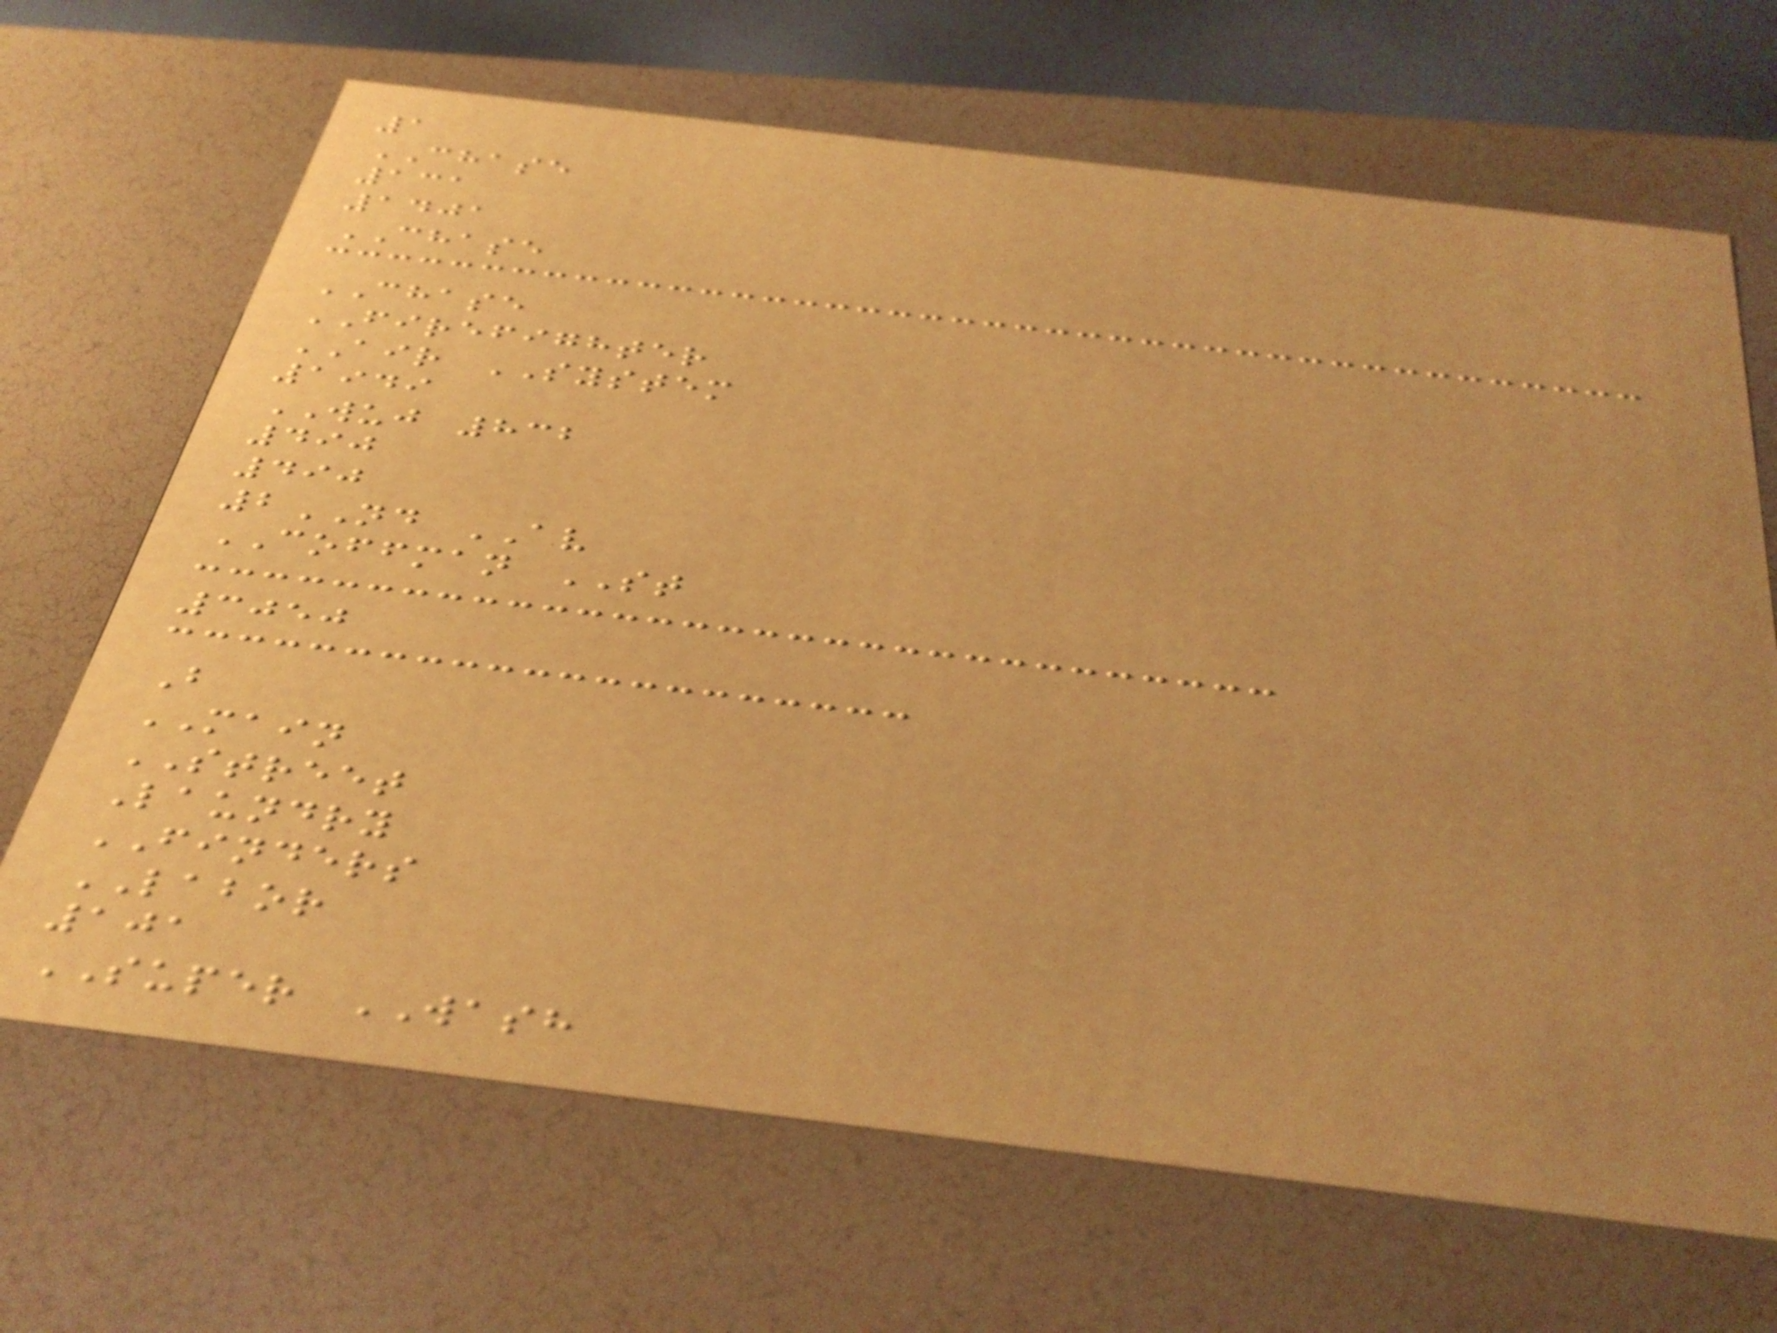1
CHASE
131
1401
CHASE
CHASE
FIREFIGHTER
AIR SYSTEM
1949
WUJ 832
490
490
2ND AV
COFFMAN ST
3050
B
MAIN
STREET
Laundry
FINDERS
LABOR
101
SUPER WASH
